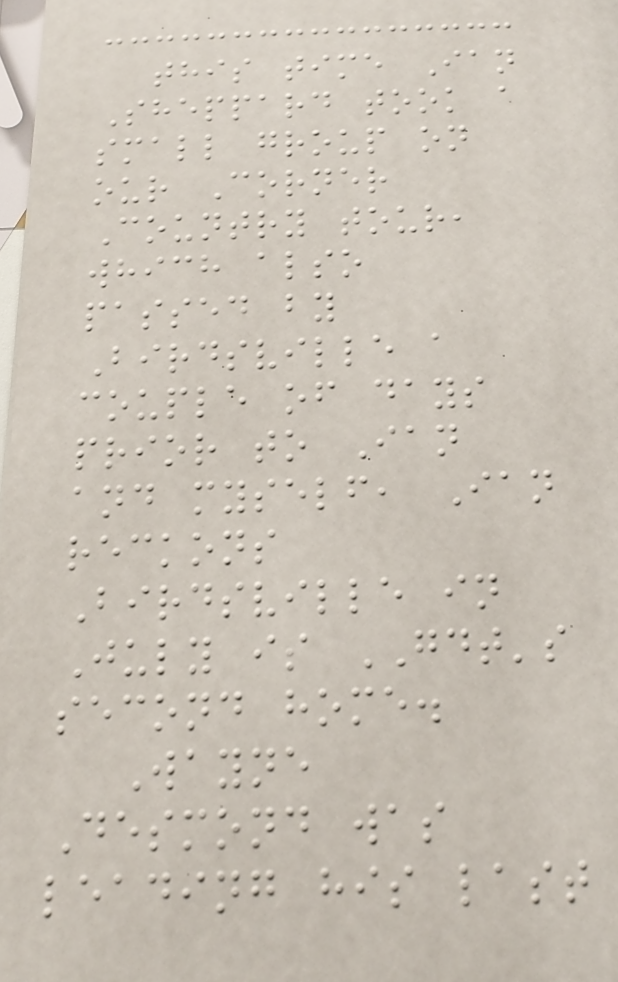this time Ian
Sheppard took a
small group on
our Corner
Country tour,
which also
passed by
Birdsville a
couple of days
prior to Ian
and myself, Ian
reckons
Birdsville in
July is GDT's
second home.
Wayne
Desmond was
leading his last
